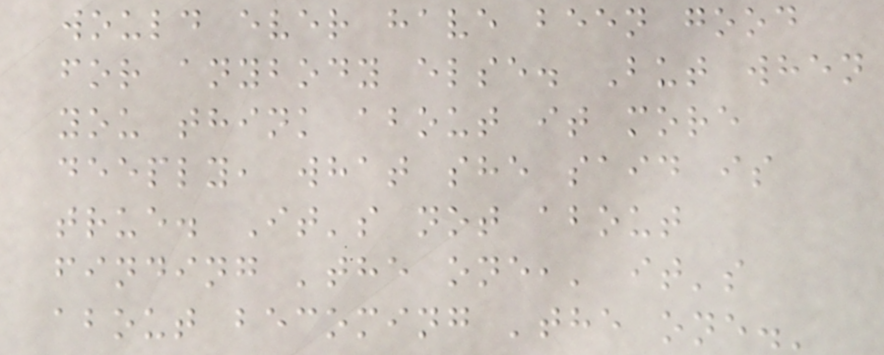would ever have been good
for anybody else. But when
you think about it more
deeply, what she said is
true. It's not about
finding 'the one,' it's
about becoming 'the one.'
